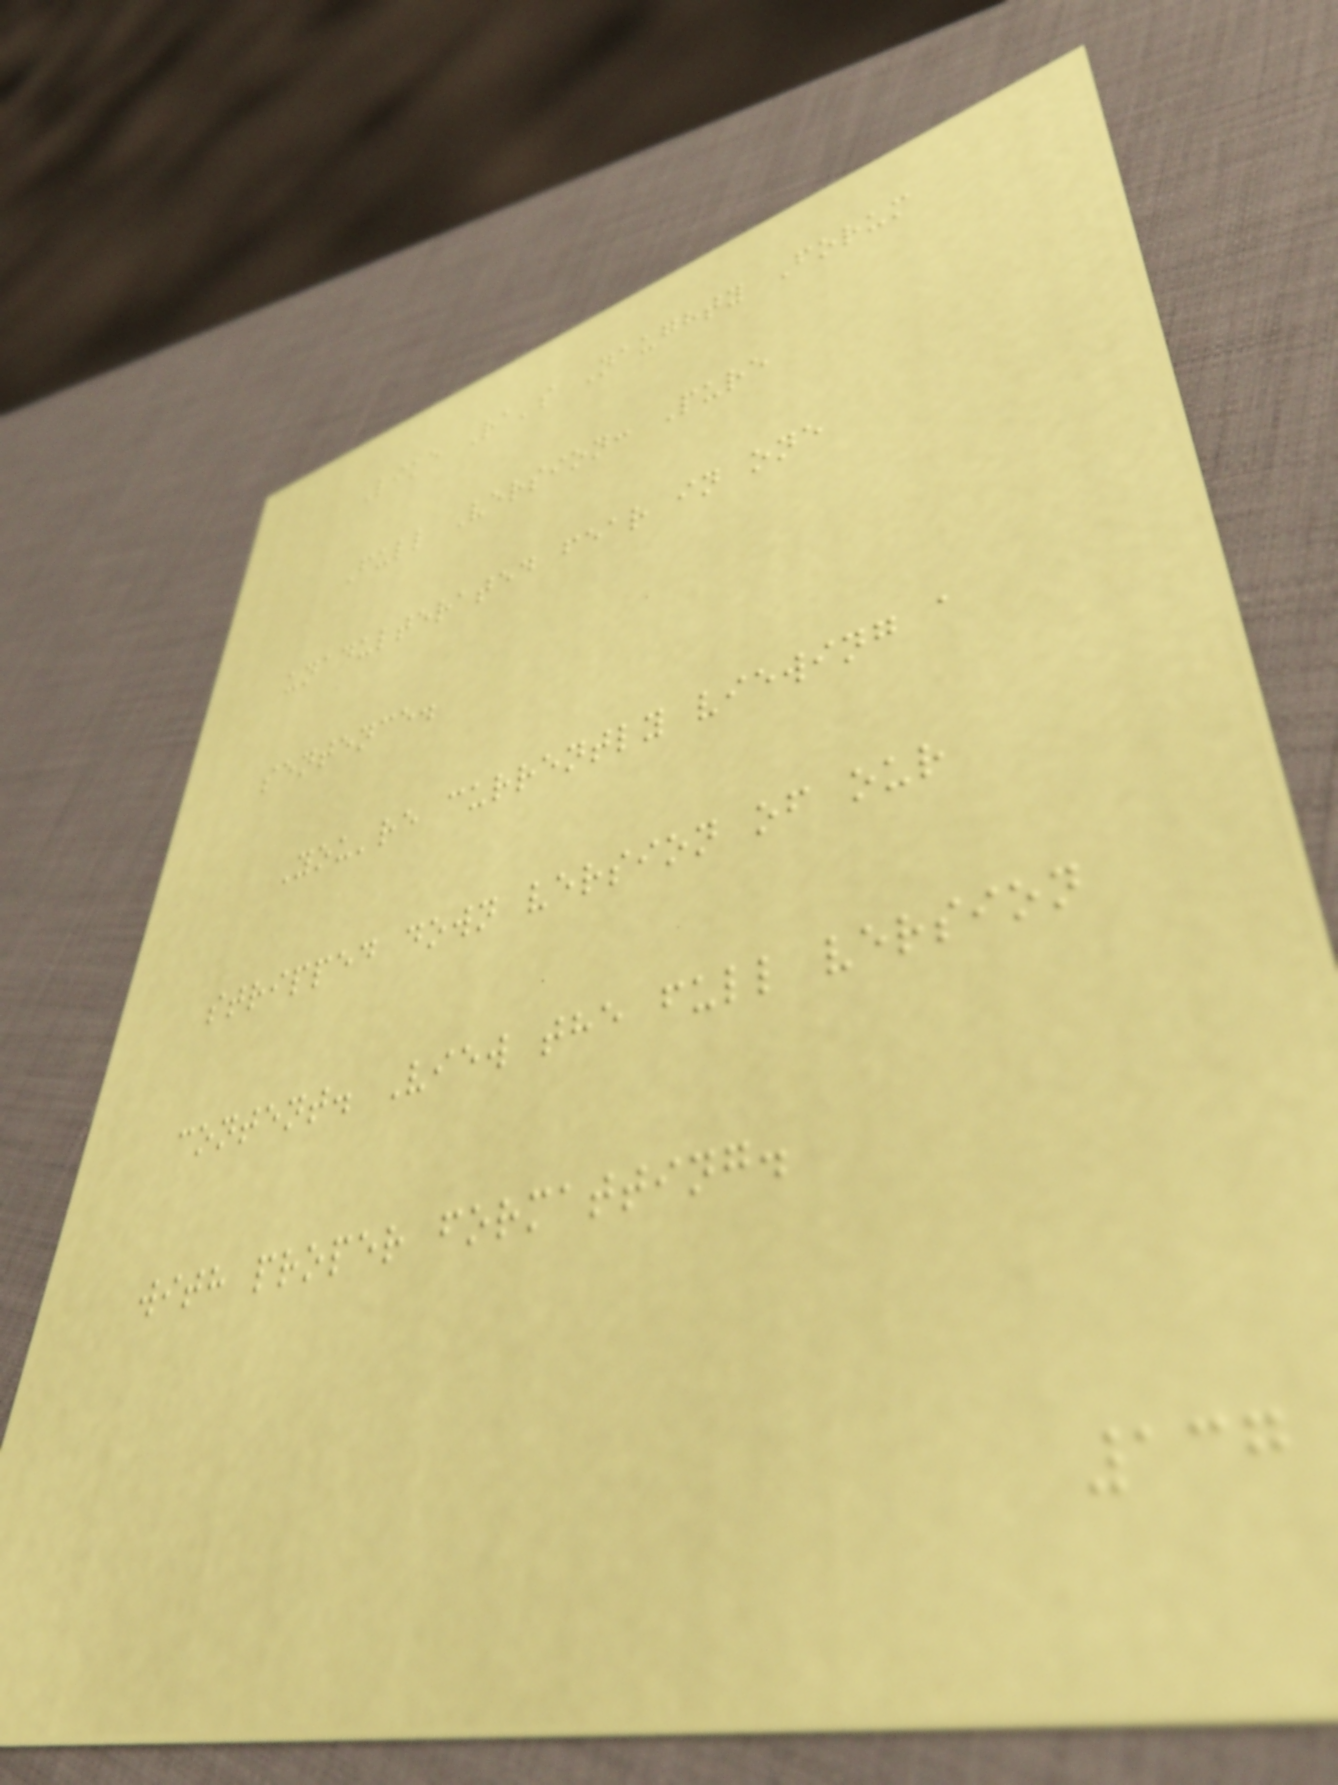Like Ra's Naughty Forum
Full Version: Pure
unadulterated fear in one
sentence.
You're currently viewing a
stripped down version of our
content. View the full version
with proper formatting.
137
